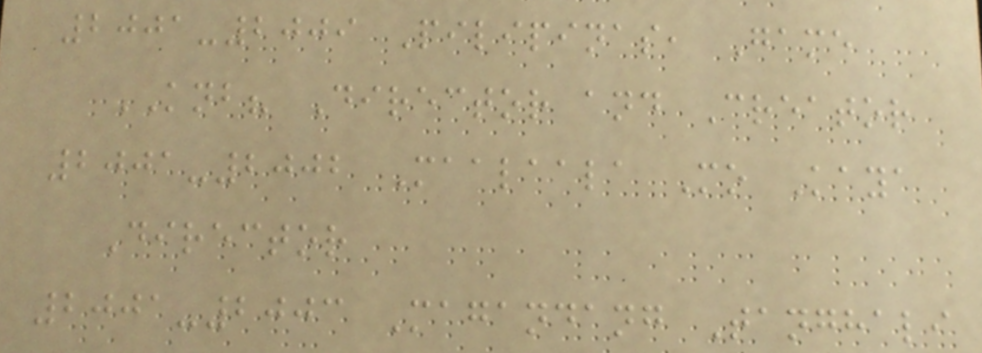2001-2009 Pilipinas, Game
KNB? Director and Creator
2001-2002 Maalaala Mo Kaya
Director
2001-2003 Magandang Tanghali
